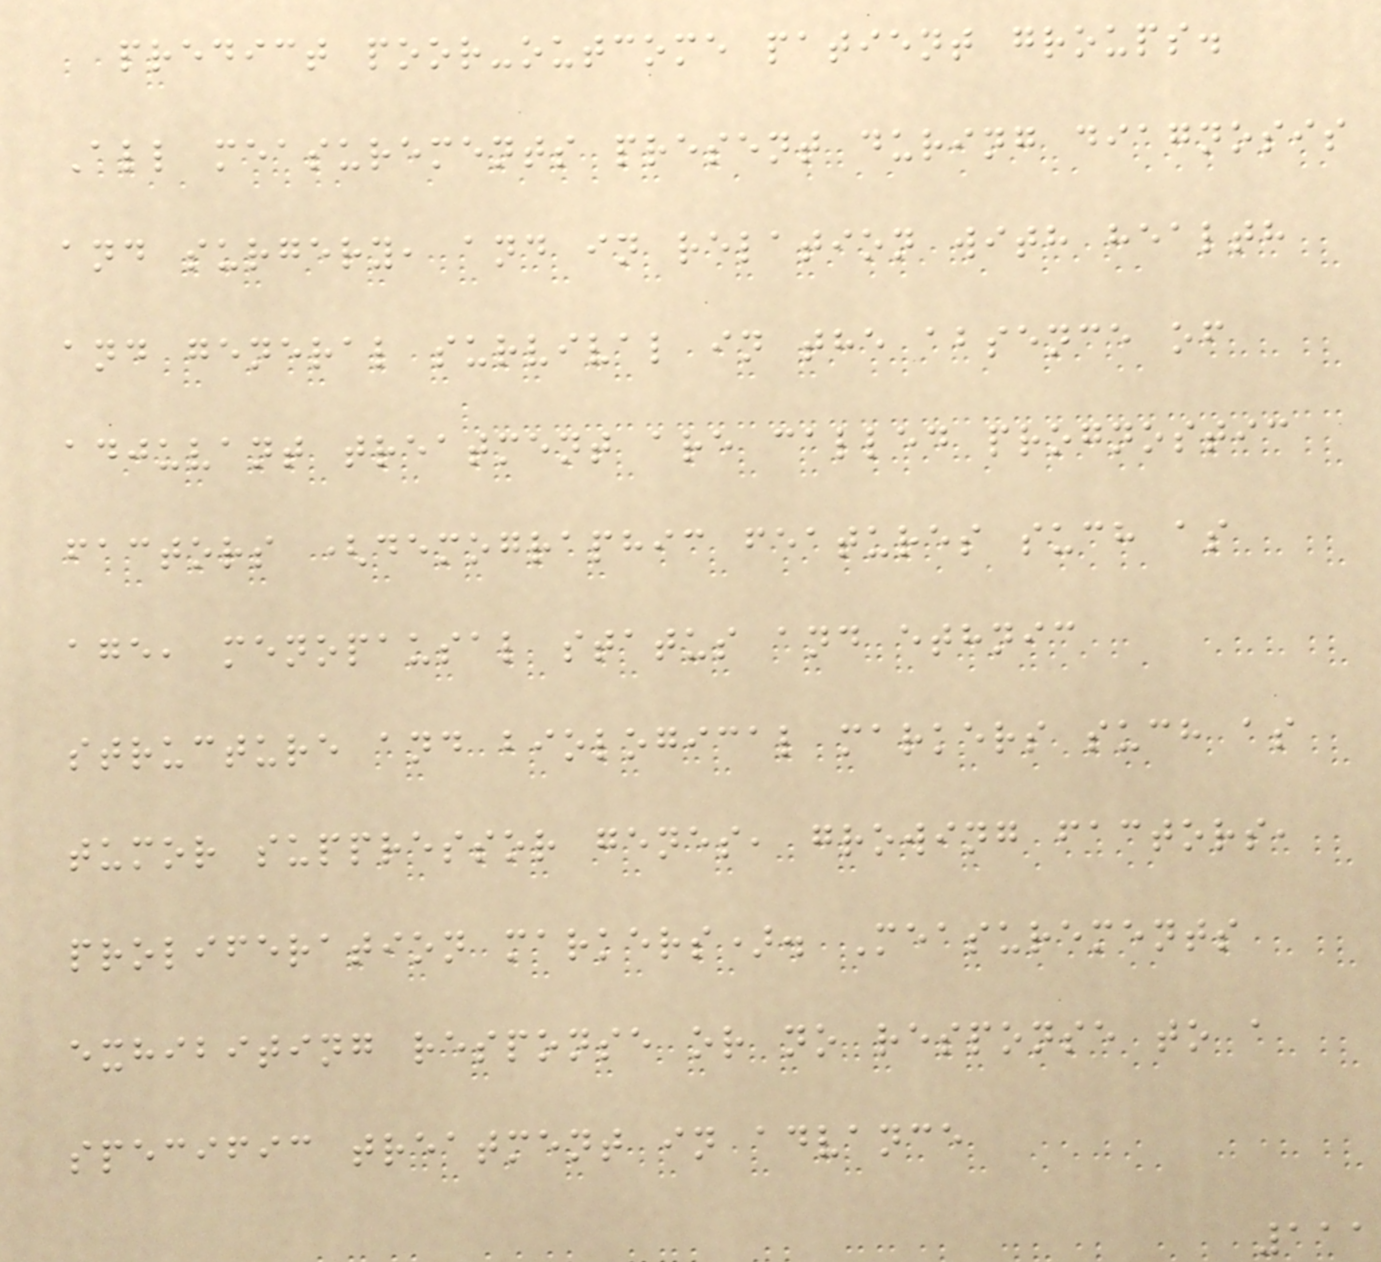predict poor-outcome patient groups.
All measurements present during diagnosis
and surgery, and in relation with health
and general survival in the absence of
adjuvant treatment are called prognostic
factors (demographic features such as
age, menopausal status and ethnic
structure and biological markers such as
tumor suppressor genes, growing factors,
proliferation markers). Measurements
exhibiting response or no response to a
specific treatment in advance
111
